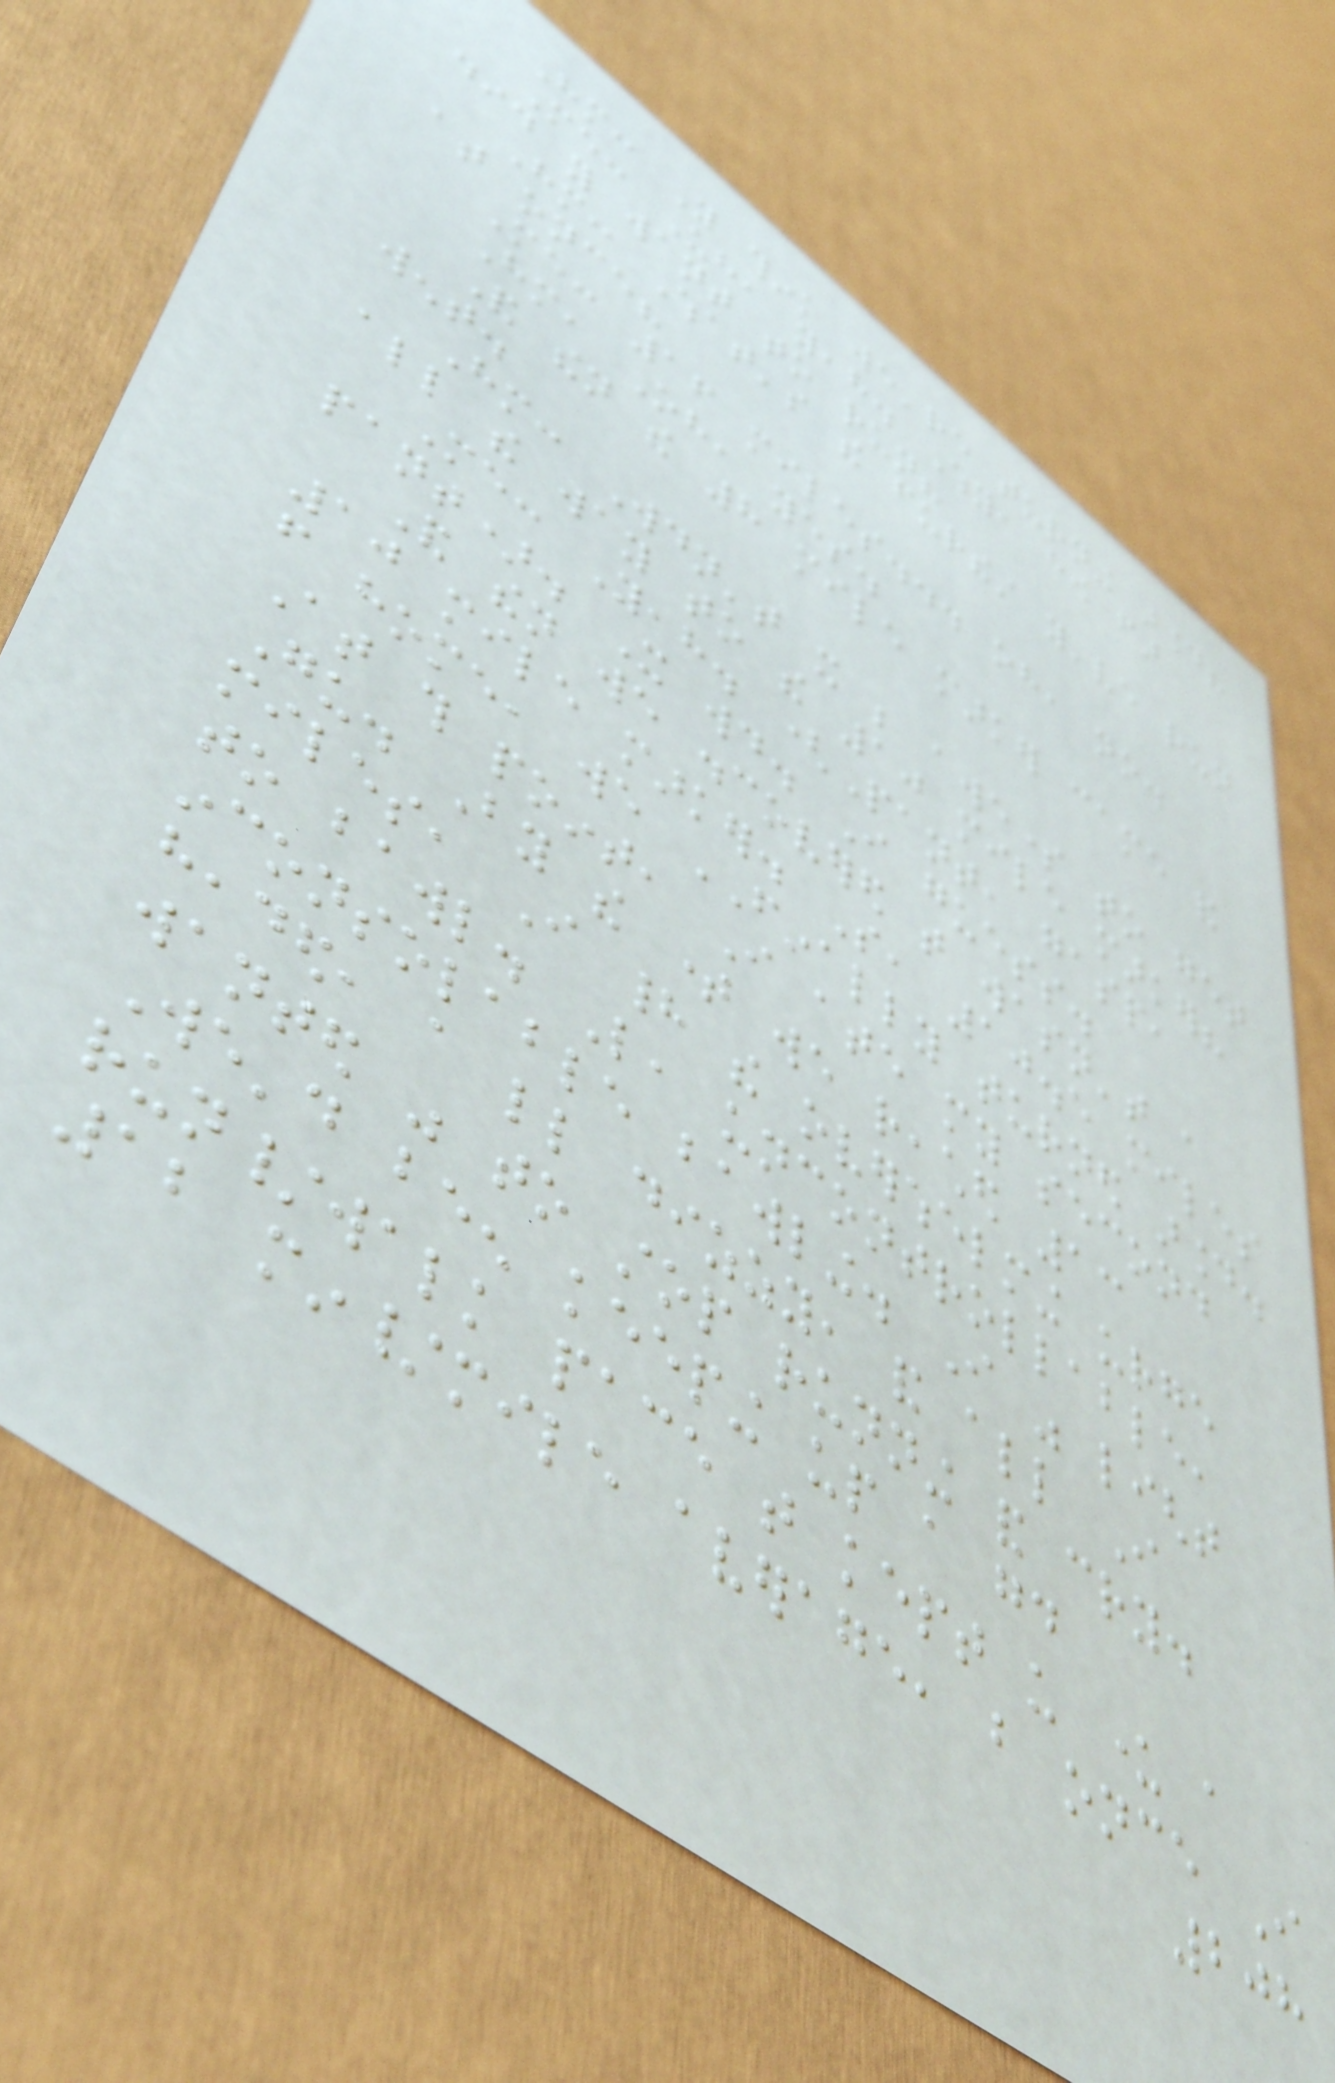Him: You think we're turning around?
Me: Uh, yeah. Why, how far
did you want to run?
Him: What's the furthest you've run
at once?
Me: 16 miles... oh, no.
Him, Oh, yes.
And then the 8 mile marker came and
went.
Him: Wouldn't it be awesome to get
all the way to the 10 mile marker?
Me: Yeah. (Pant, gasp,
pant). It would. I guess.
And then we discovered that wasn't a
10 mile marker. So, 10.5 miles
from home, we FINALLY turned around.
At this point, I ate my second
Gu. By the time we reached 13
miles, I had the overwhelming urge
to bawl. Like, uncontrollable,
inconsolable bawling. I was light
headed, a little dizzy, and all I
wanted was to stop running and cry.
We'd been keeping up a good
run/walk pace that kept us under a
12 min/mile average, but once I
208
